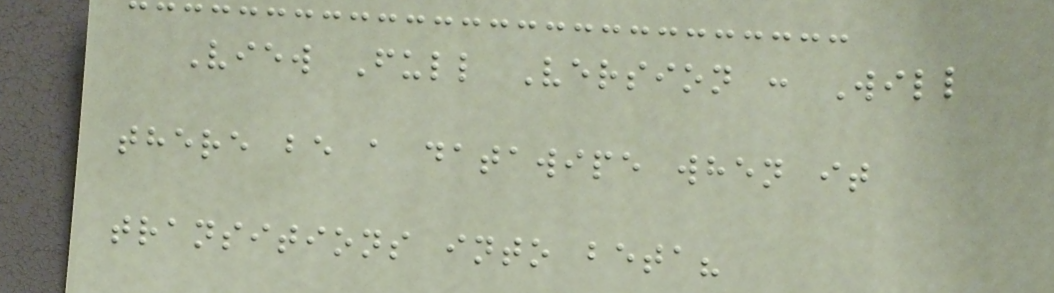View Full Version : Will
there be a datawipe when it
transitions into beta?
